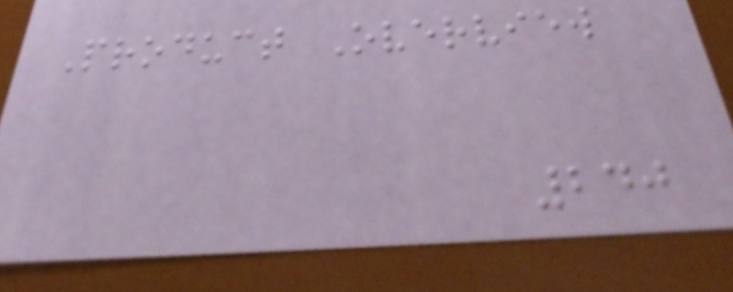Product Overview
240
